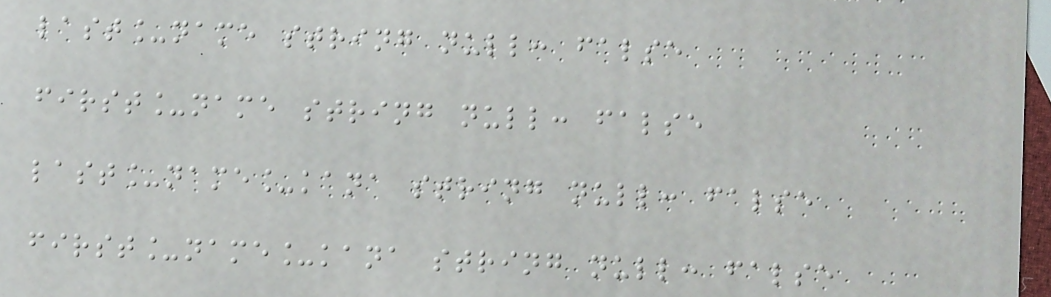last_name string null: false
first_name string null: false
last_name_kana string null: false
first_name_kana string null: false
